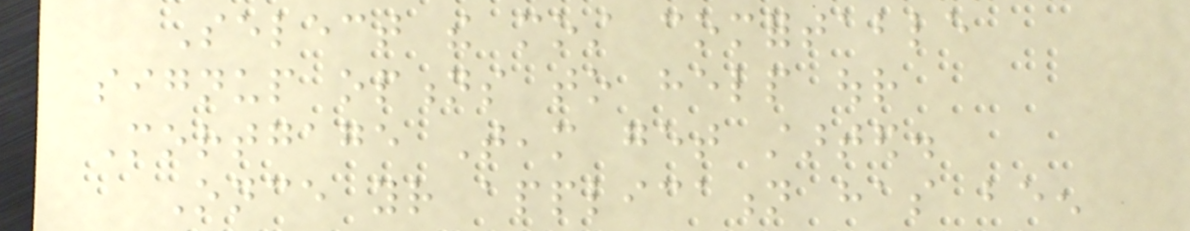Select the most comfortable
signup options to help our
Mortgage Team get started.
Once your application has been
